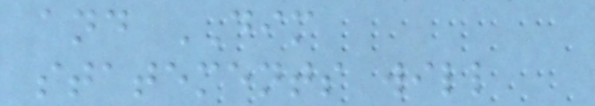and DIM
statements will
